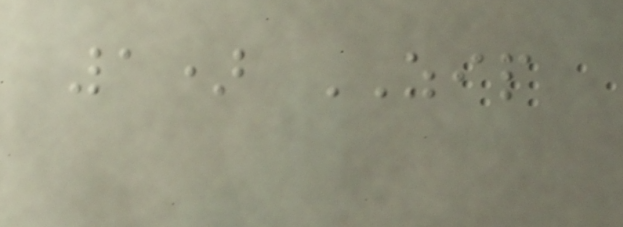1) ZIP
